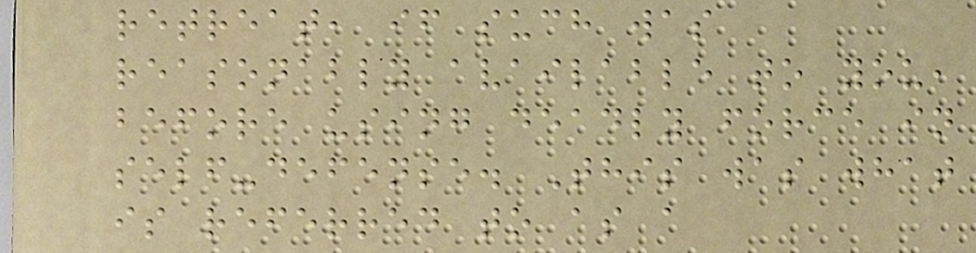retreat, if such was
reasonably available to you,
before using deadly force in
self-defense. This was what
is referred to as a
